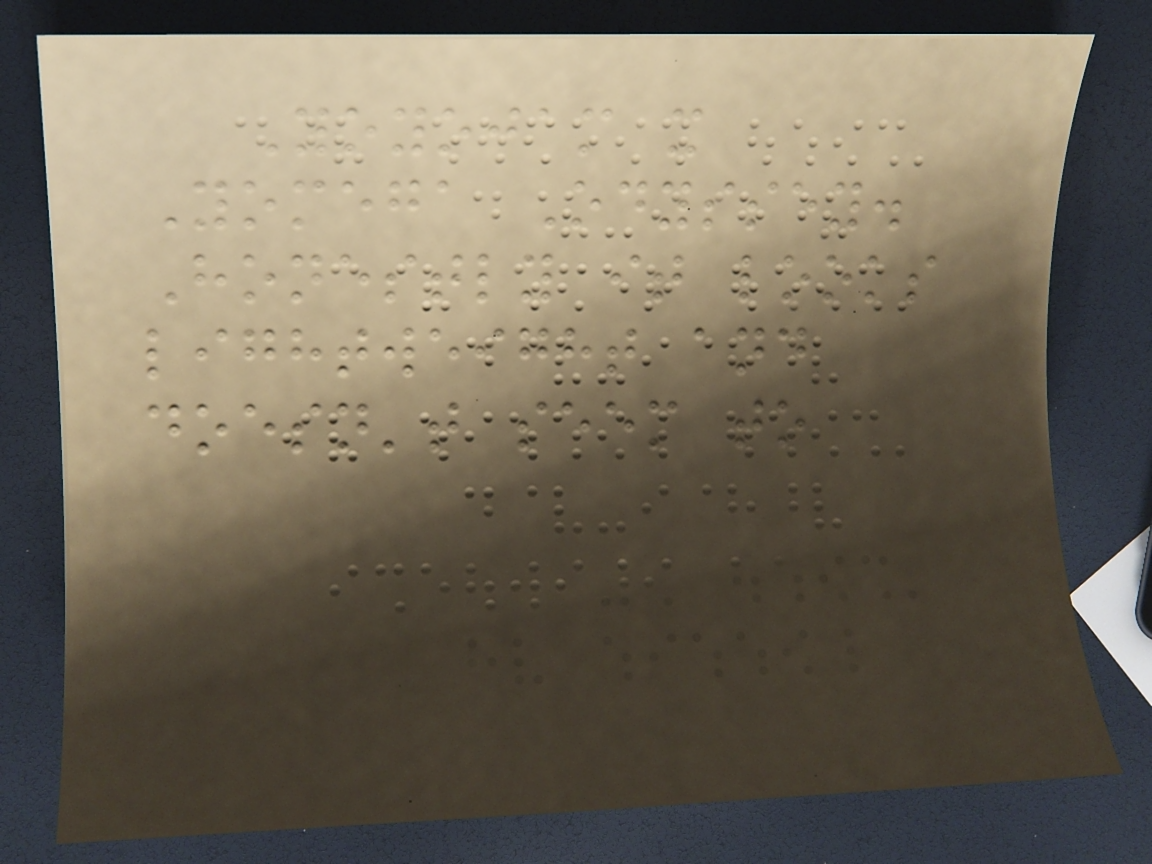Yoyojam x
Yomega Odyssey.
Honestly it looks
lightweight and
doesn't seem to
